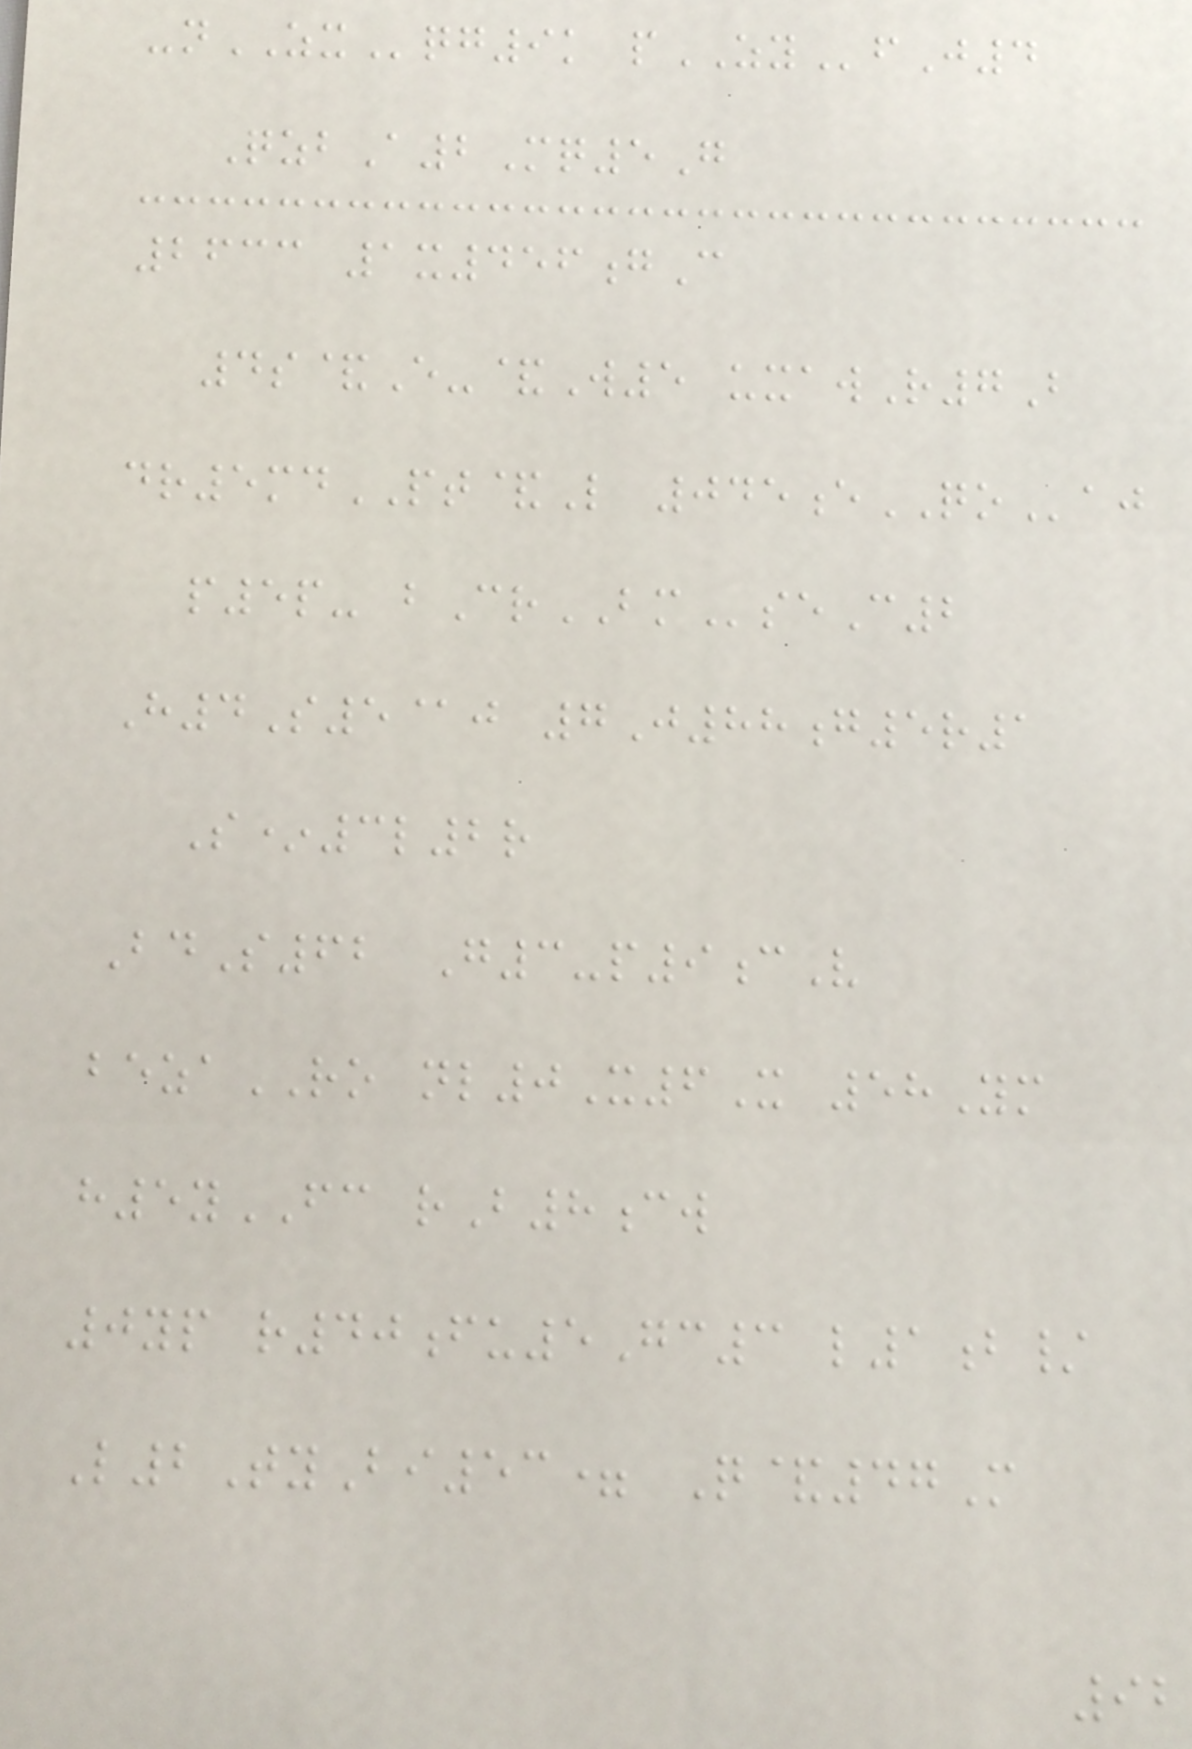-nZXqg9k pZYfJ4
QzbA2Mq5G
2633 1x456gC
4s&E-&W5 uxawR7B
dr5mdPT&L 045eQOaj
p5p- bCrBMseC2
H4S5@j 7J88g5r1
S*3l2r
BdS62 G3-p9cV
bezaRO nl0X6X 58Ym
h5yFC rB8cw
0yp r40fu5Gc3 l1b/
L2TyBi53= Q&47M
92
